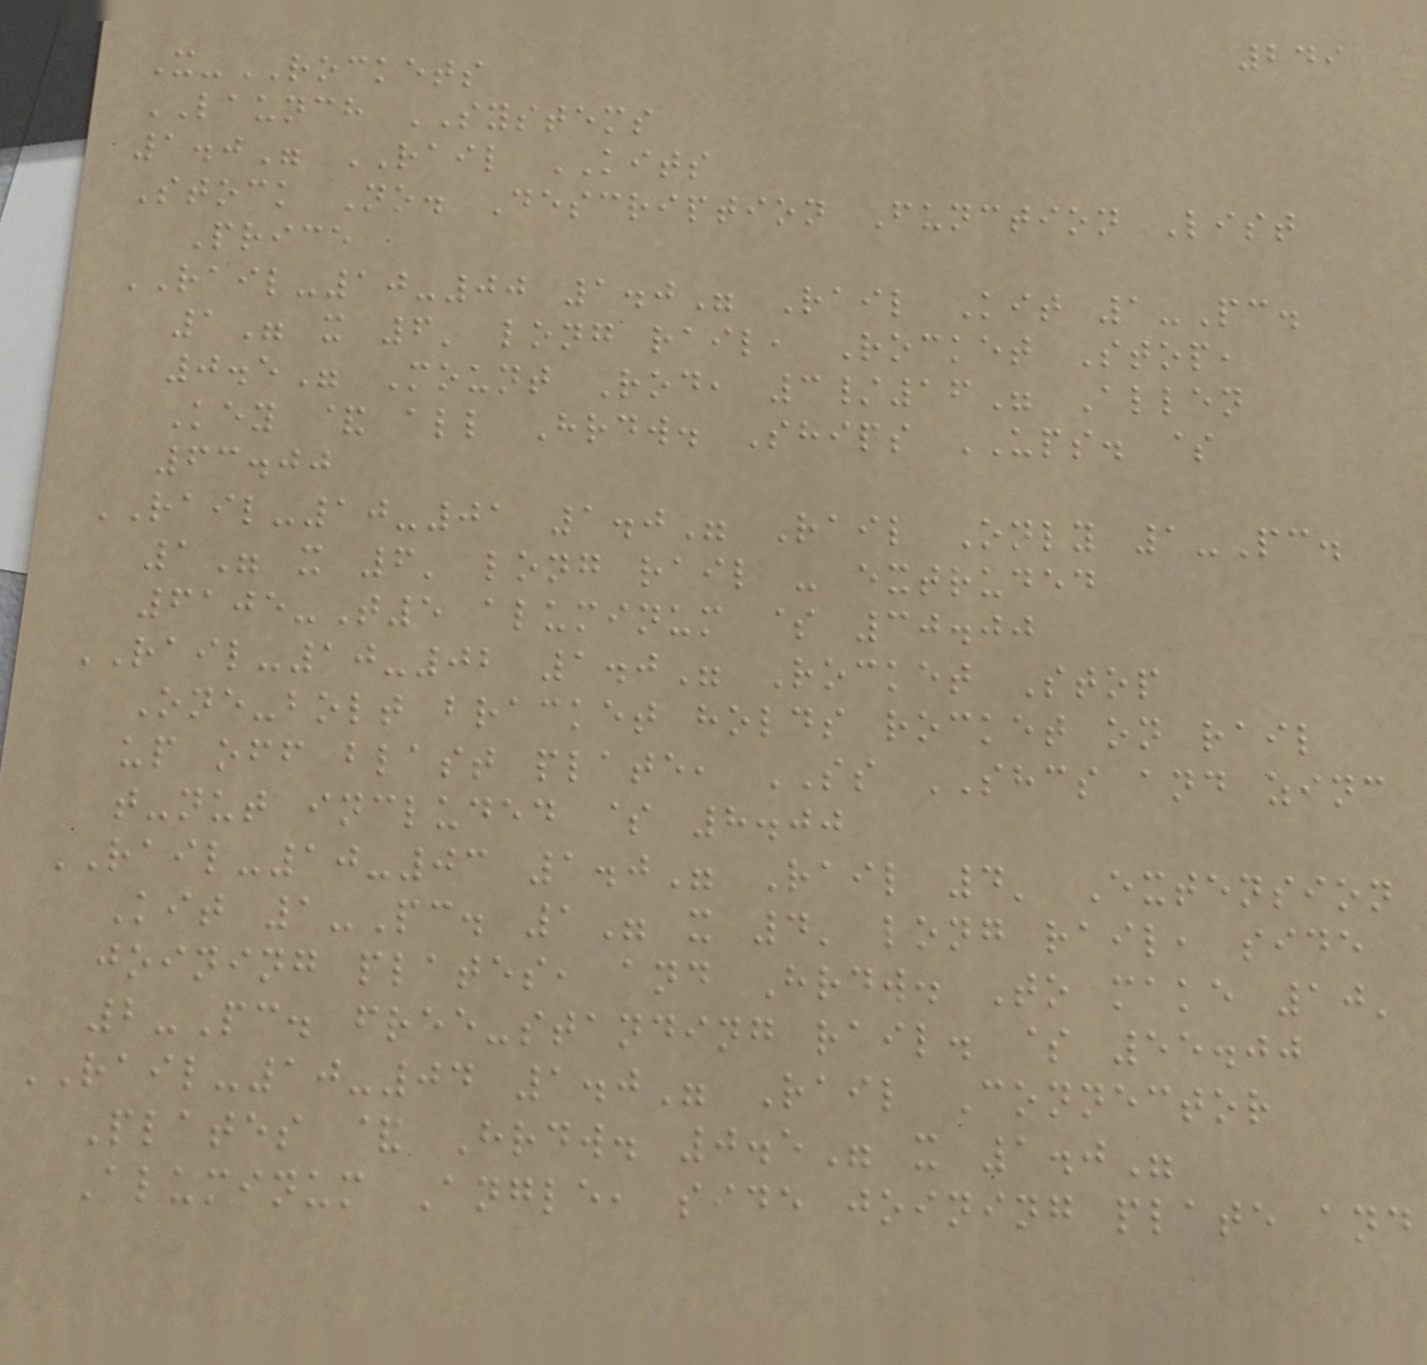249
X-ROCKETS
LAUNCH SYSTEMS
1.0" RAIL KITS
Stock No. Description Function List
Price
RAIL-10-00 1.0" Rail Kit 1-Pc.
1" x 6' long rail, Rocket Stop,
0.5" Mount Rod, 3/16" Allen
Key & all Hrdw. Ships UPS. $
63.00
RAIL-10-01 1.0" Rail Only 1-Pc.
1" x 6' long rail - extruded
6105-T5 aluminum $ 30.00
RAIL-10-02 1.0" Rocket Stop
One-bolt bracket holds rocket on rail
up off blast plate, SS SHCS and zinc
t-nut included $ 8.00
RAIL-10-03 1.0" Rail 4' Extension
Kit 1-Pc. 1" x 4' long rail, side
joining plates, and Hrdw. To make 10'
2-Pc. free-standing rail. $ 55.00
RAIL-10-04 1.0" Rail Connector
Plates & Hrdw. 0.5" x 1.0"
Aluminum Angle, side joining plate and
